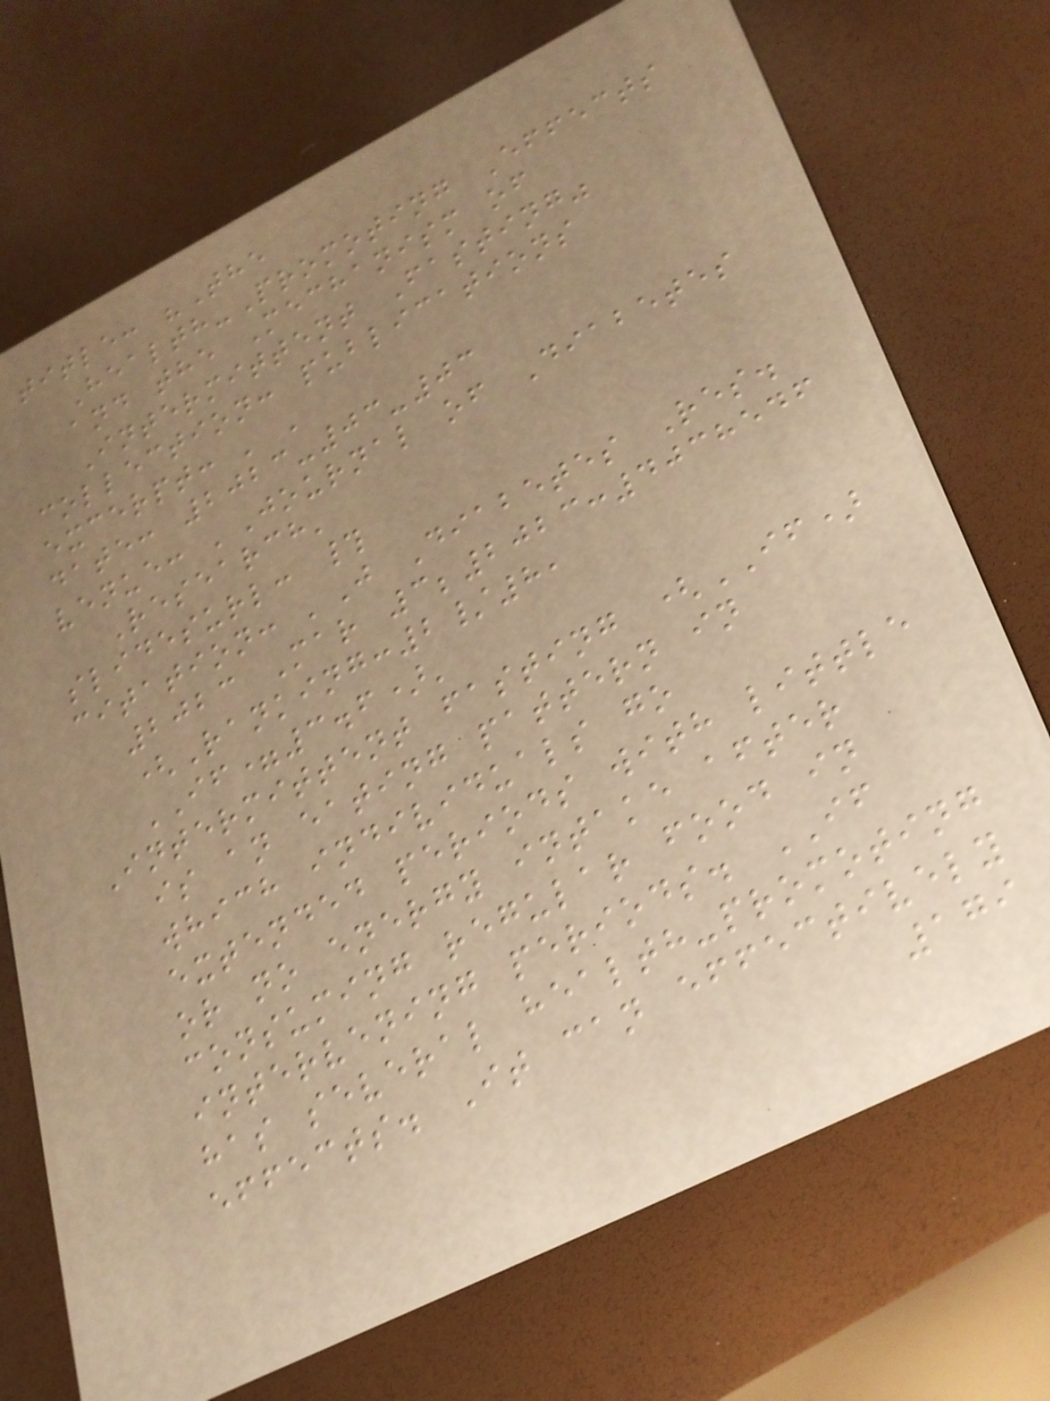title: "The
Health-Promoting Effects
and the Mechanism of
Intermittent Fasting"
collection: publications
excerpt: ' '
date: 2023-03-03
venue: 'Journal of Diabetes
Research'
slidesurl: #
citation: 'J Diabetes Res.
2023 Mar 3;2023:4038546
(Ranking:2/8,
IF=3.6)'
Intermittent fasting (IF)
is an eating pattern in
which individuals go
extended periods with little
or no energy intake after
consuming regular food in
intervening periods. IF
has several health-promoting
effects. It can effectively
179
